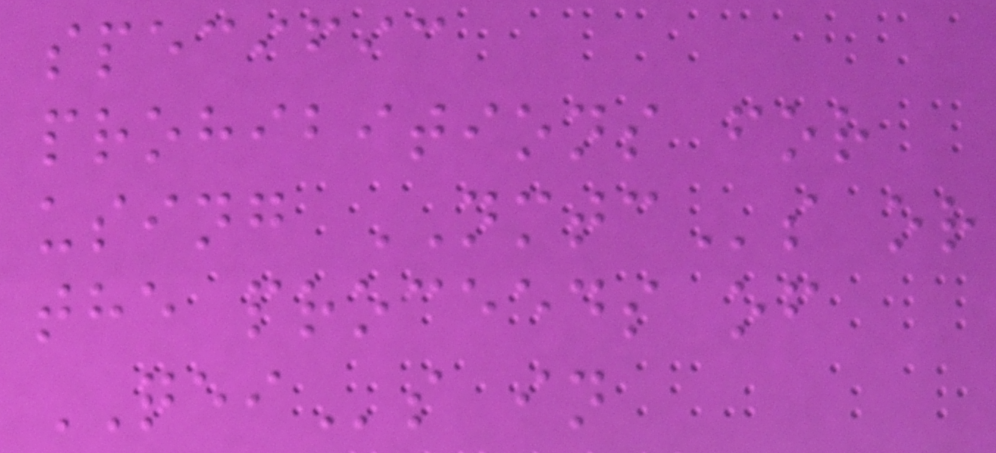specific
prohibitions for
using NMTCs or
the proceeds of
QEIs in
